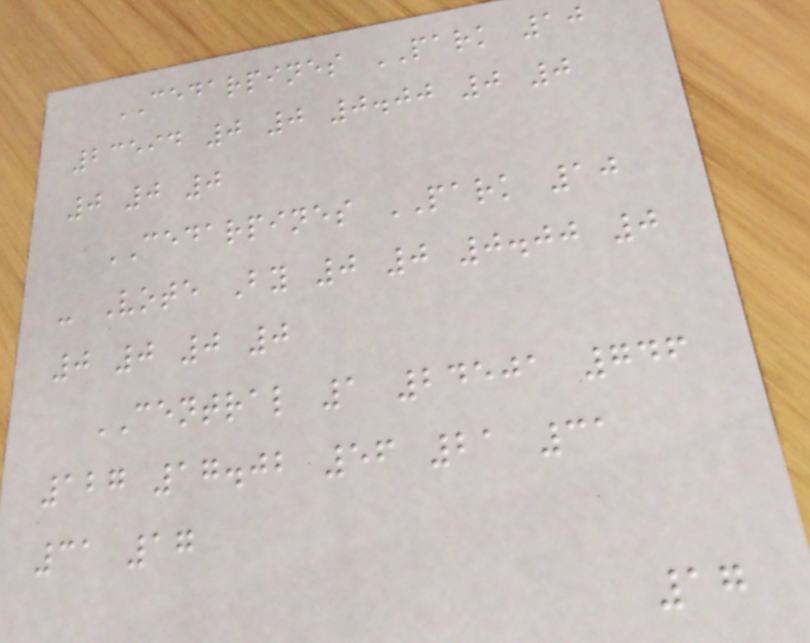CEDARPINES PARK 10
23594 0 0 0.00 0 0
0 0 0
CEDARPINES PARK 10
- Vote By 0 0 0.00 0
0 0 0 0
CENTRAL 1 24501 746
127 17.02 56 21 31
31 17
17
